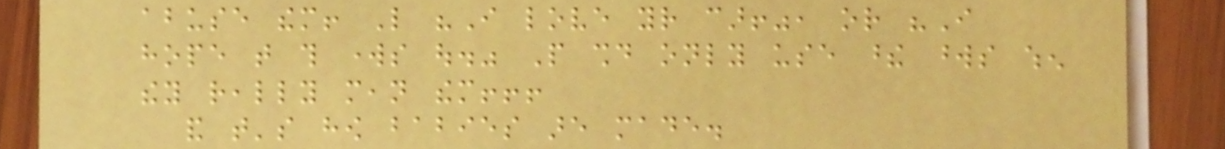abuse them! Like "I love your car!", or "I
hope that this works out." People should only use these words when
they really mean them!!!
and that's how babies are made.
